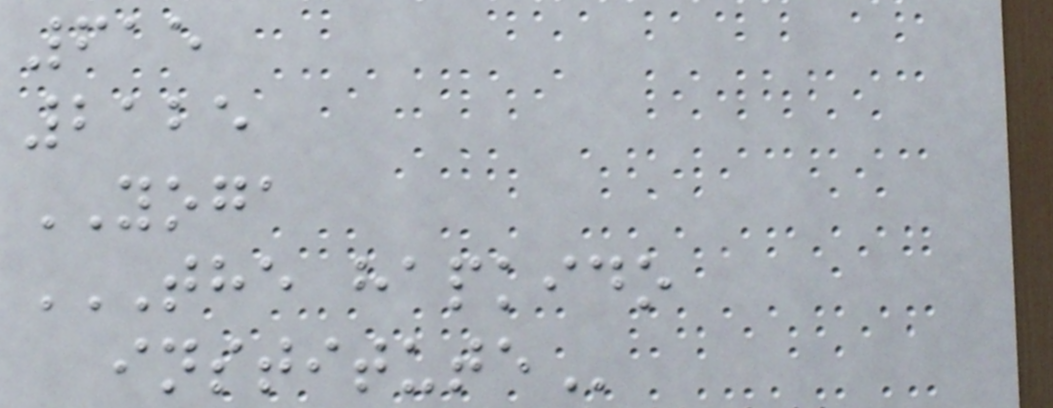615
2125
YOGA
THE HAPKIDO
INSTITUTE
